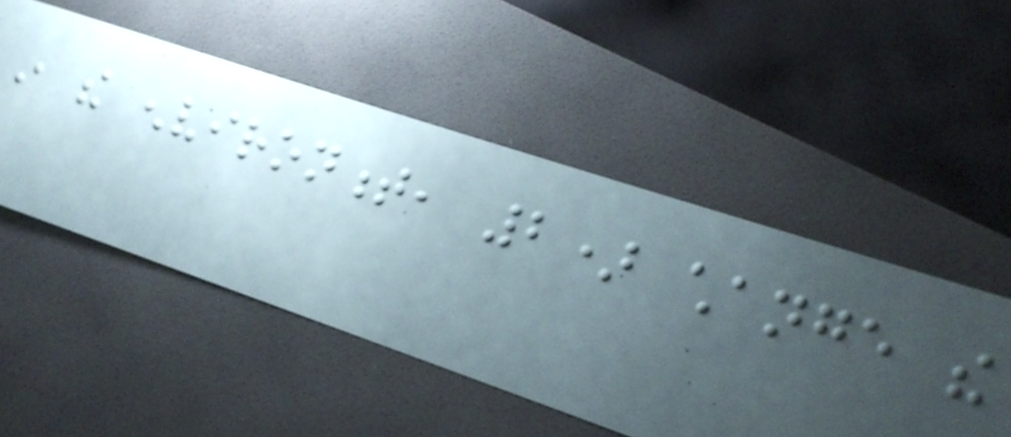in the environment, 2) change the
